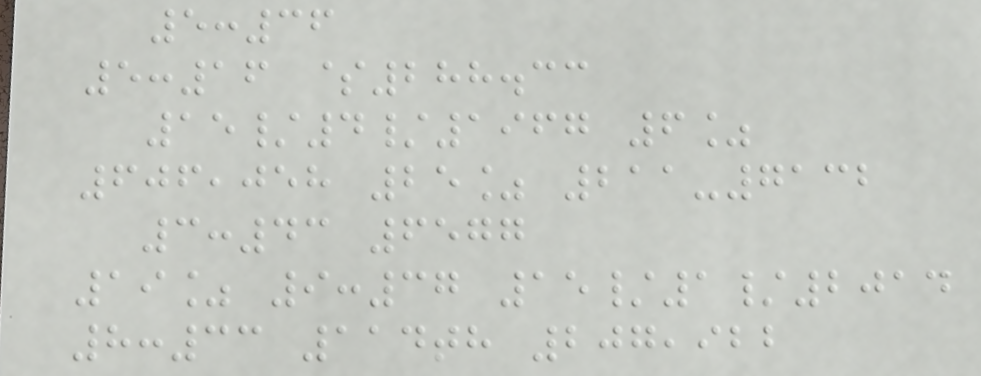5:36
5:16 $288.33
15/4/1967 6%
606,058 25% 211-7132
3:43 6577
19% 9:37 15/1/2014
8:33 114th 207,922
